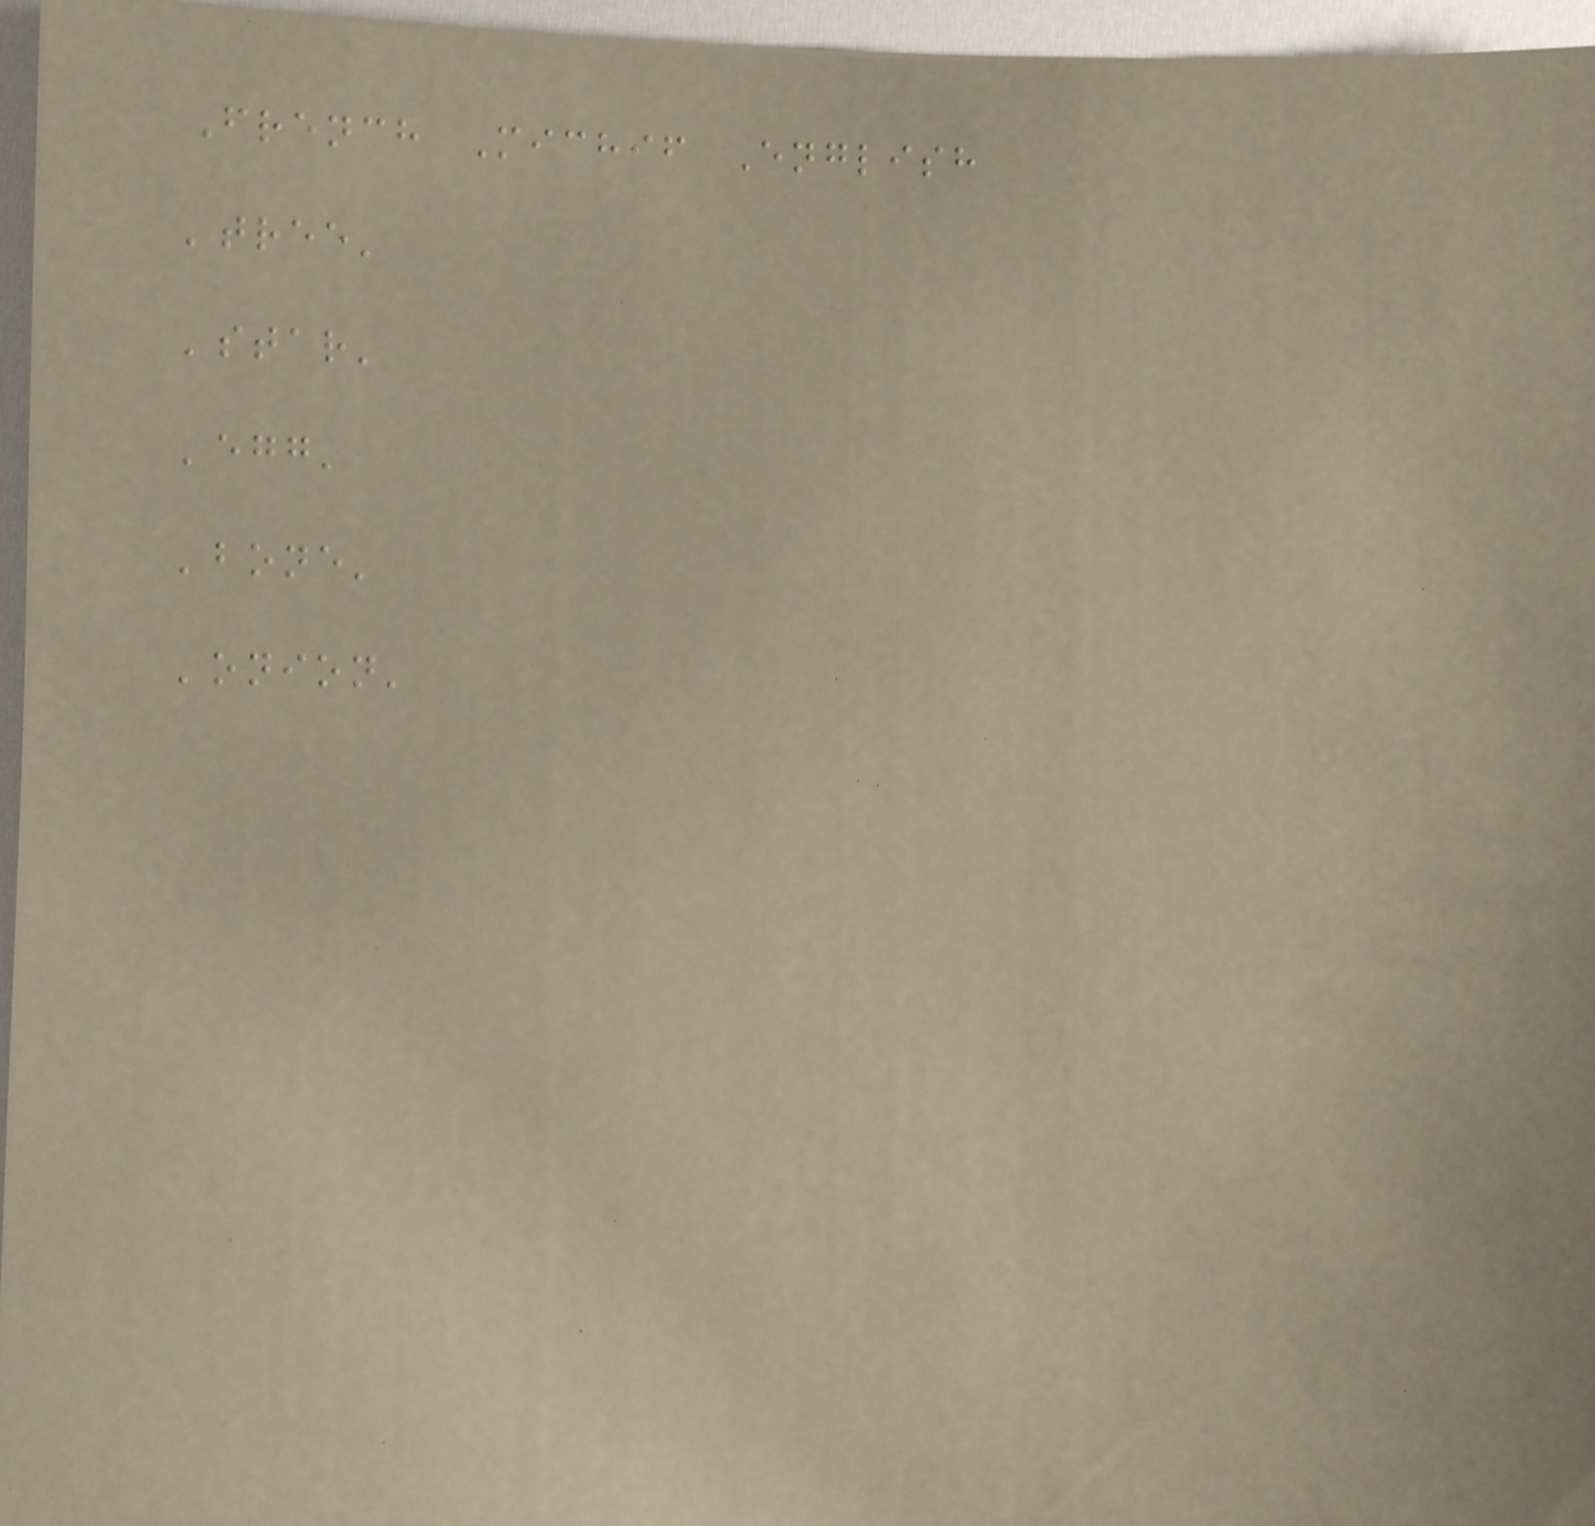French Michif English
'tree'
'star'
'egg'
'bone'
'onion'
